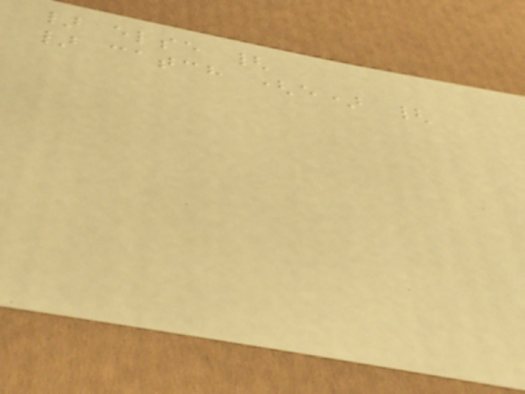} else {
} catch (e) {
